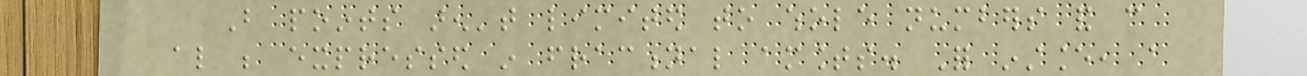But points aren't limited to whole numbers and can
also be expressed in fractional amounts. For instance, a
